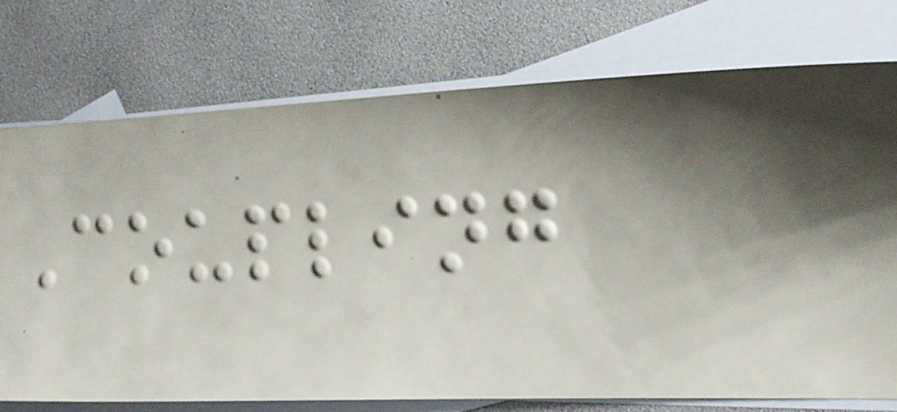Coupling
